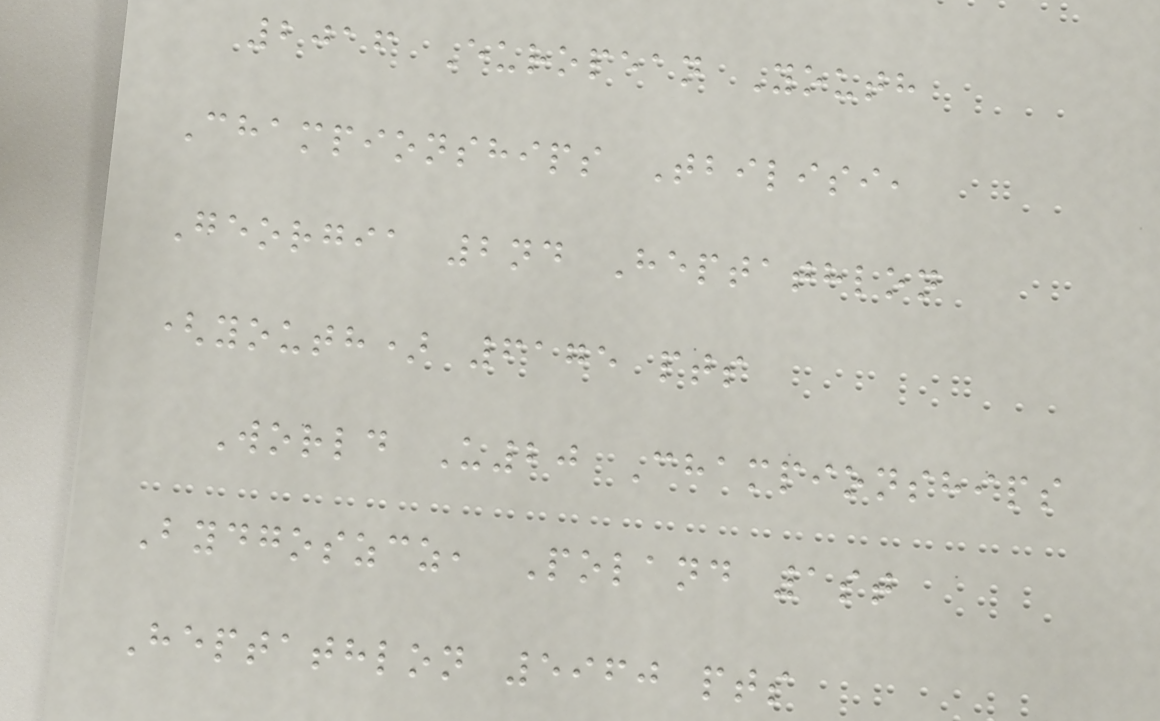2016 European Youth
Championships Tbilisi,
Georgia 2nd Heptathlon
(youth) 6175 pts
World U20 Championships
Bydgoszcz, Poland 1st
Heptathlon 5960 pts
